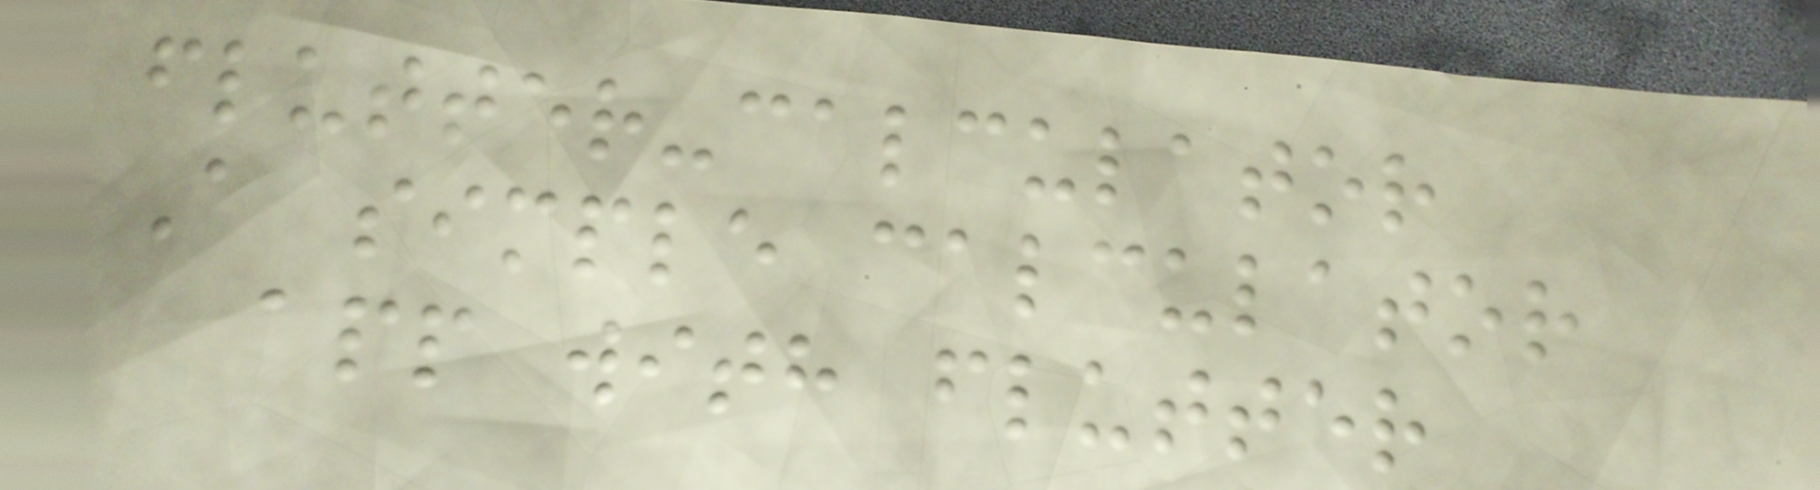flutter-calculator
A simple calculator
app with flutter
